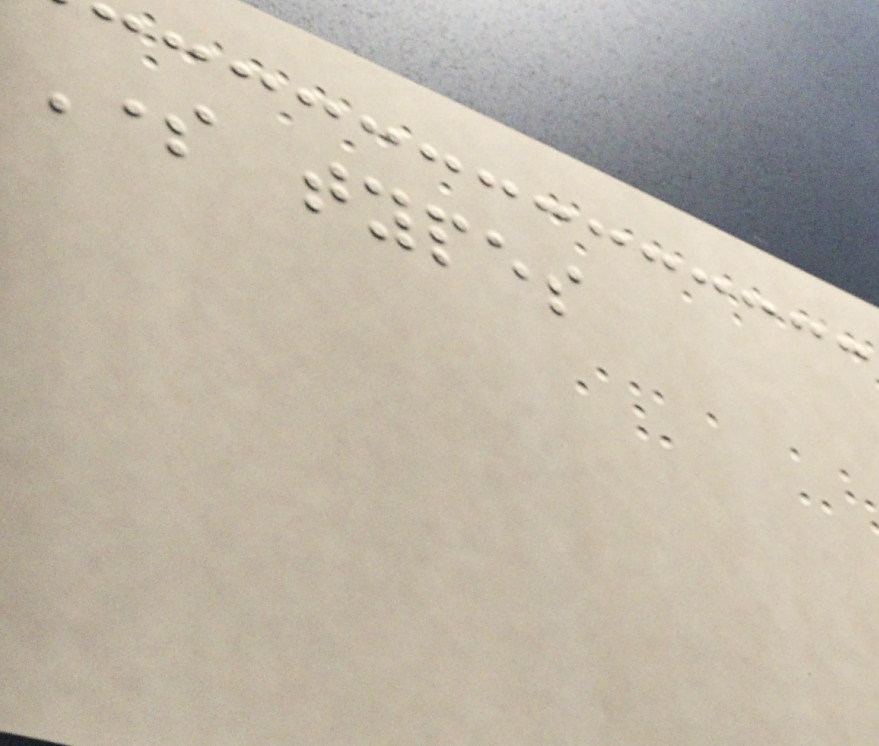Some types
